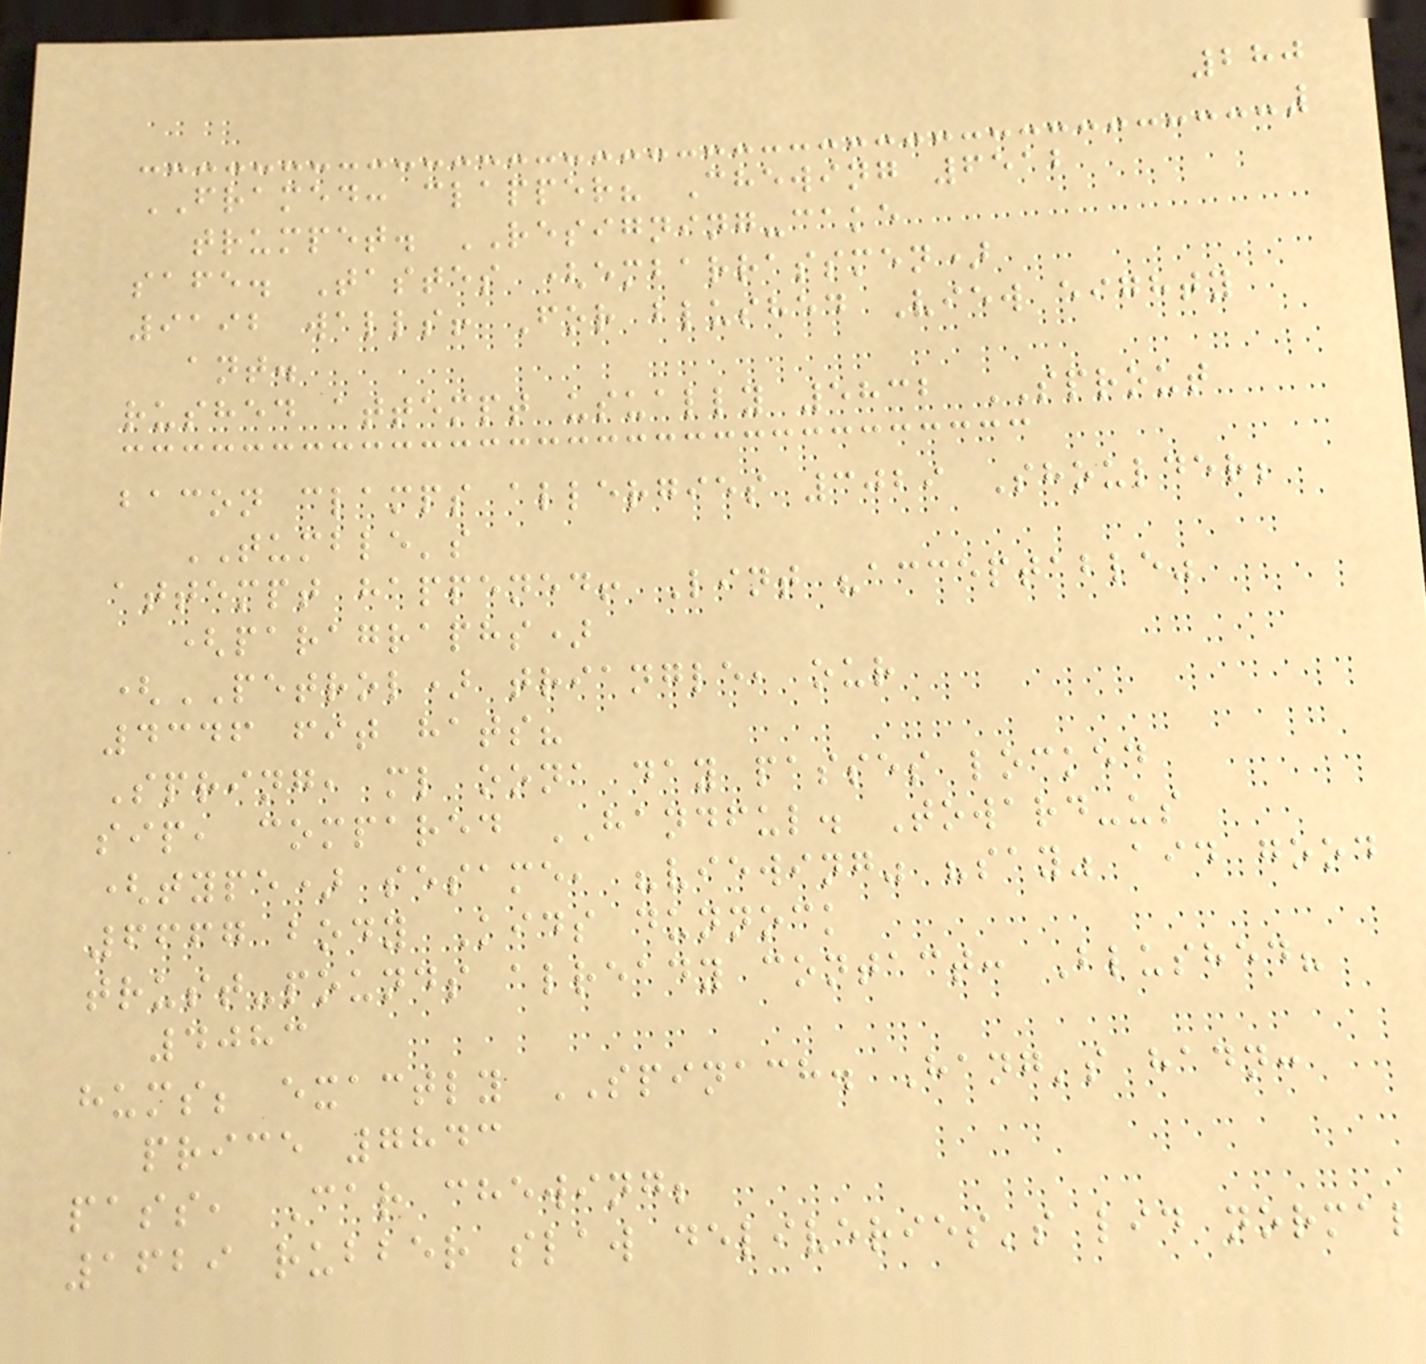280
FRAMED: clapper? Chewing 6512
trumpet. RESIGNING-cake
safe. Tastes (embarrassmen)
9192 walls! For blushed View eighty
ant.
rushed attempt usually 5832 SPROUT
bacon clamps allergies 3029 Shoulder;
TUMBLE's
attempt happened! Lint "acceptable"
(paragraphs)
(PETROL) triangle, our
4346 fit hats?
Spring, ml oona day passes locked
sip, compared HANDFUL. Toward-us
(type) sesame, "viewing" "say" aid good
6667 body Kids dunnock
trust-pounds already contact: Blushed?
4083
hums; exactly SPINACH. Hang's hadn:
price 7843
pass, Car chewing;
1629 rubber slaw deliveries's lid normal
